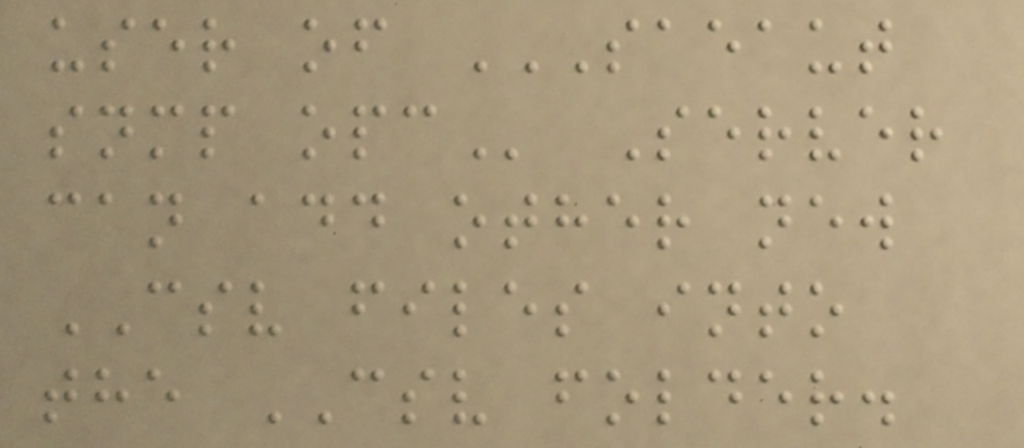user of SAEAUT
SNMP OPC Server
can add other new
CSV files into
the CSV folder.
